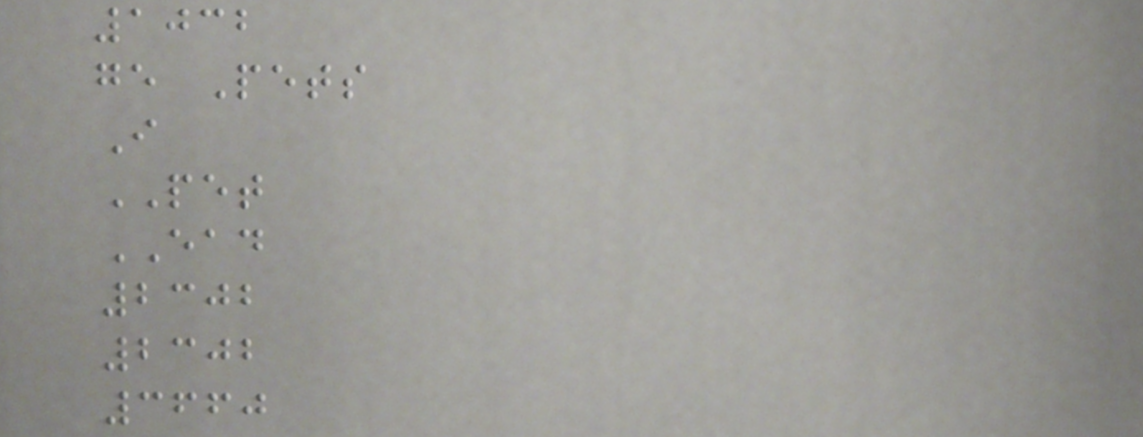1032
ge Pets
I
PET
EAD
2302
2302
3660
